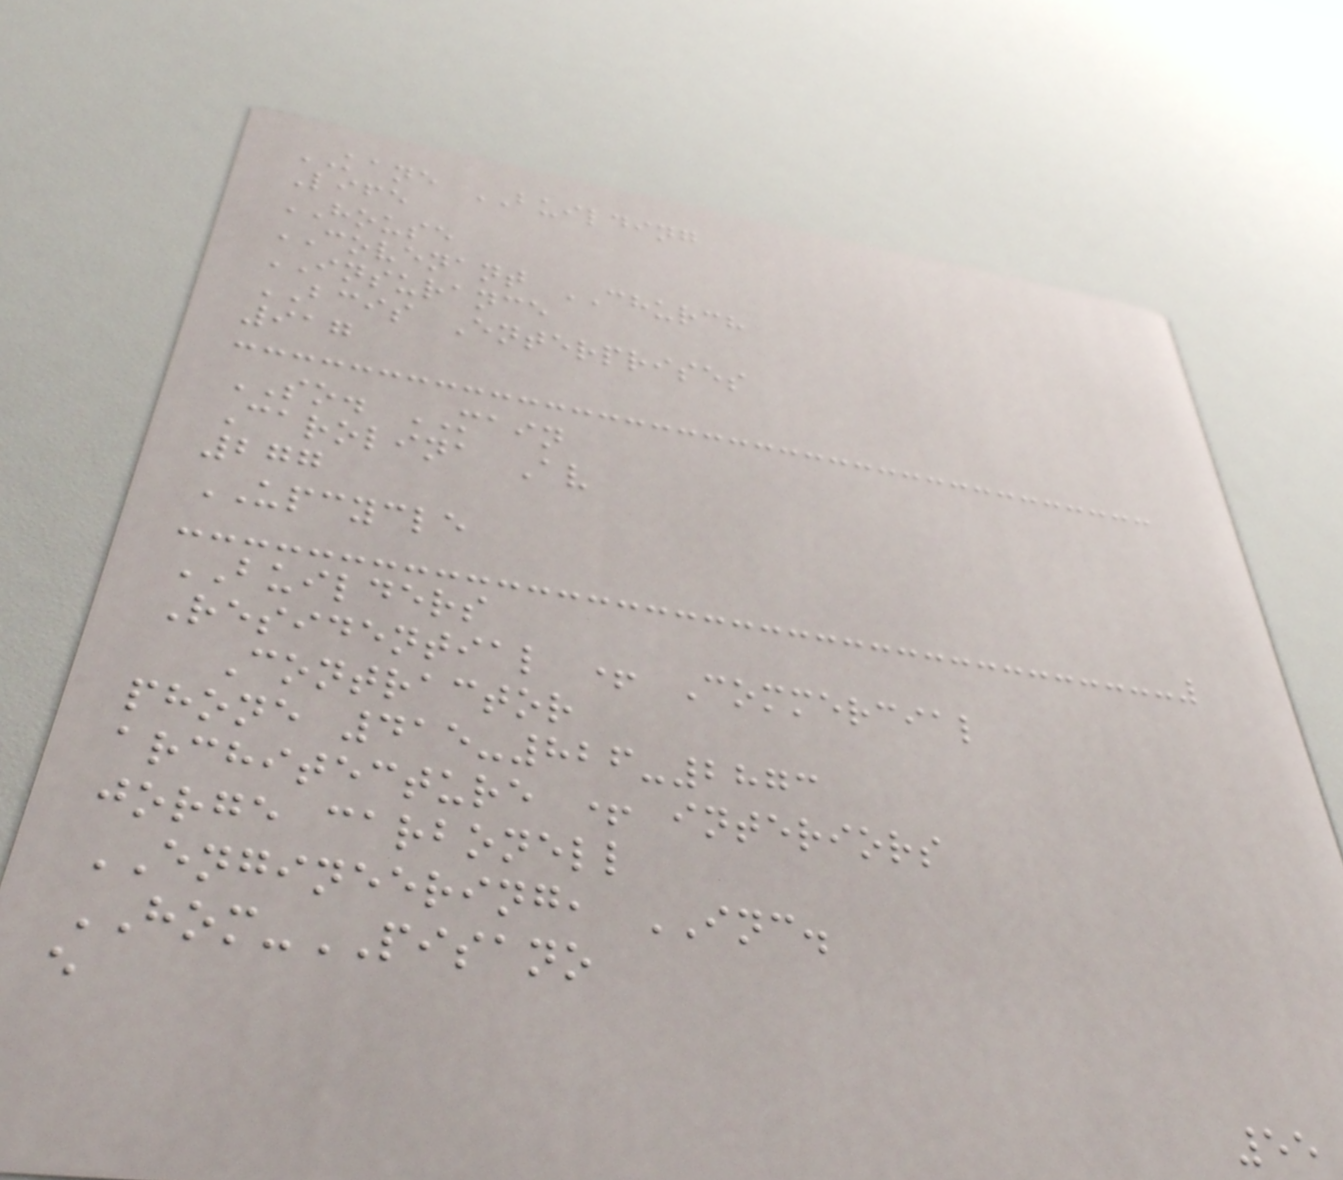KANE BUILDING
Life
HOUSE
COVENANT CHURCH
INSURANCE
BCIS Enterprises
917
SO. MAIN
Carolina Av
277
UPCYCLE
BUILDERS
Residential + Commercial
Contractor
phone 415-826-2873
architecture + interiors
jorge carbonell
ENGINEERING, INC.
HOM-PISANO
e
55
